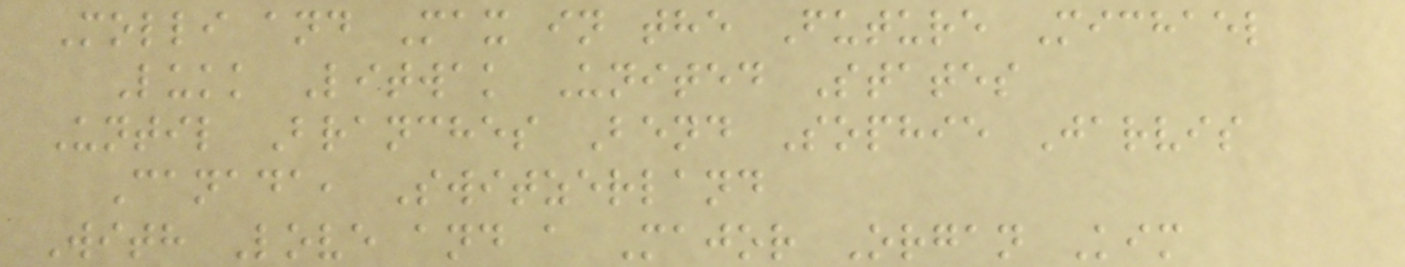Molli and Max in the Future Michael
Lukk Litwak United States
Until Branches Bend Sophie Jarvis
Canada, Switzerland
With Love and a Major Organ Kim
